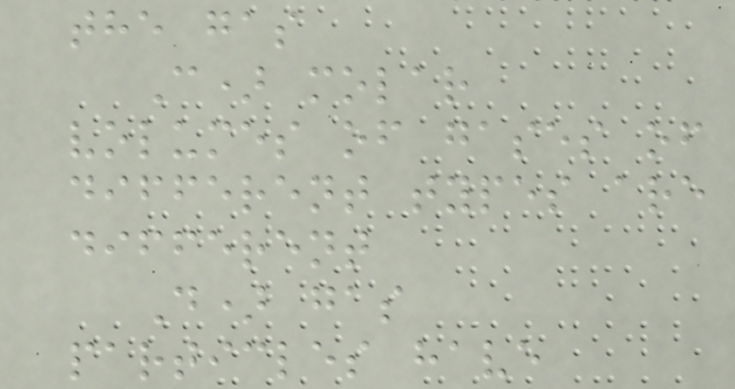the gas
C) molar
volumes of gases of
different types are
different
D) gas
particles have
